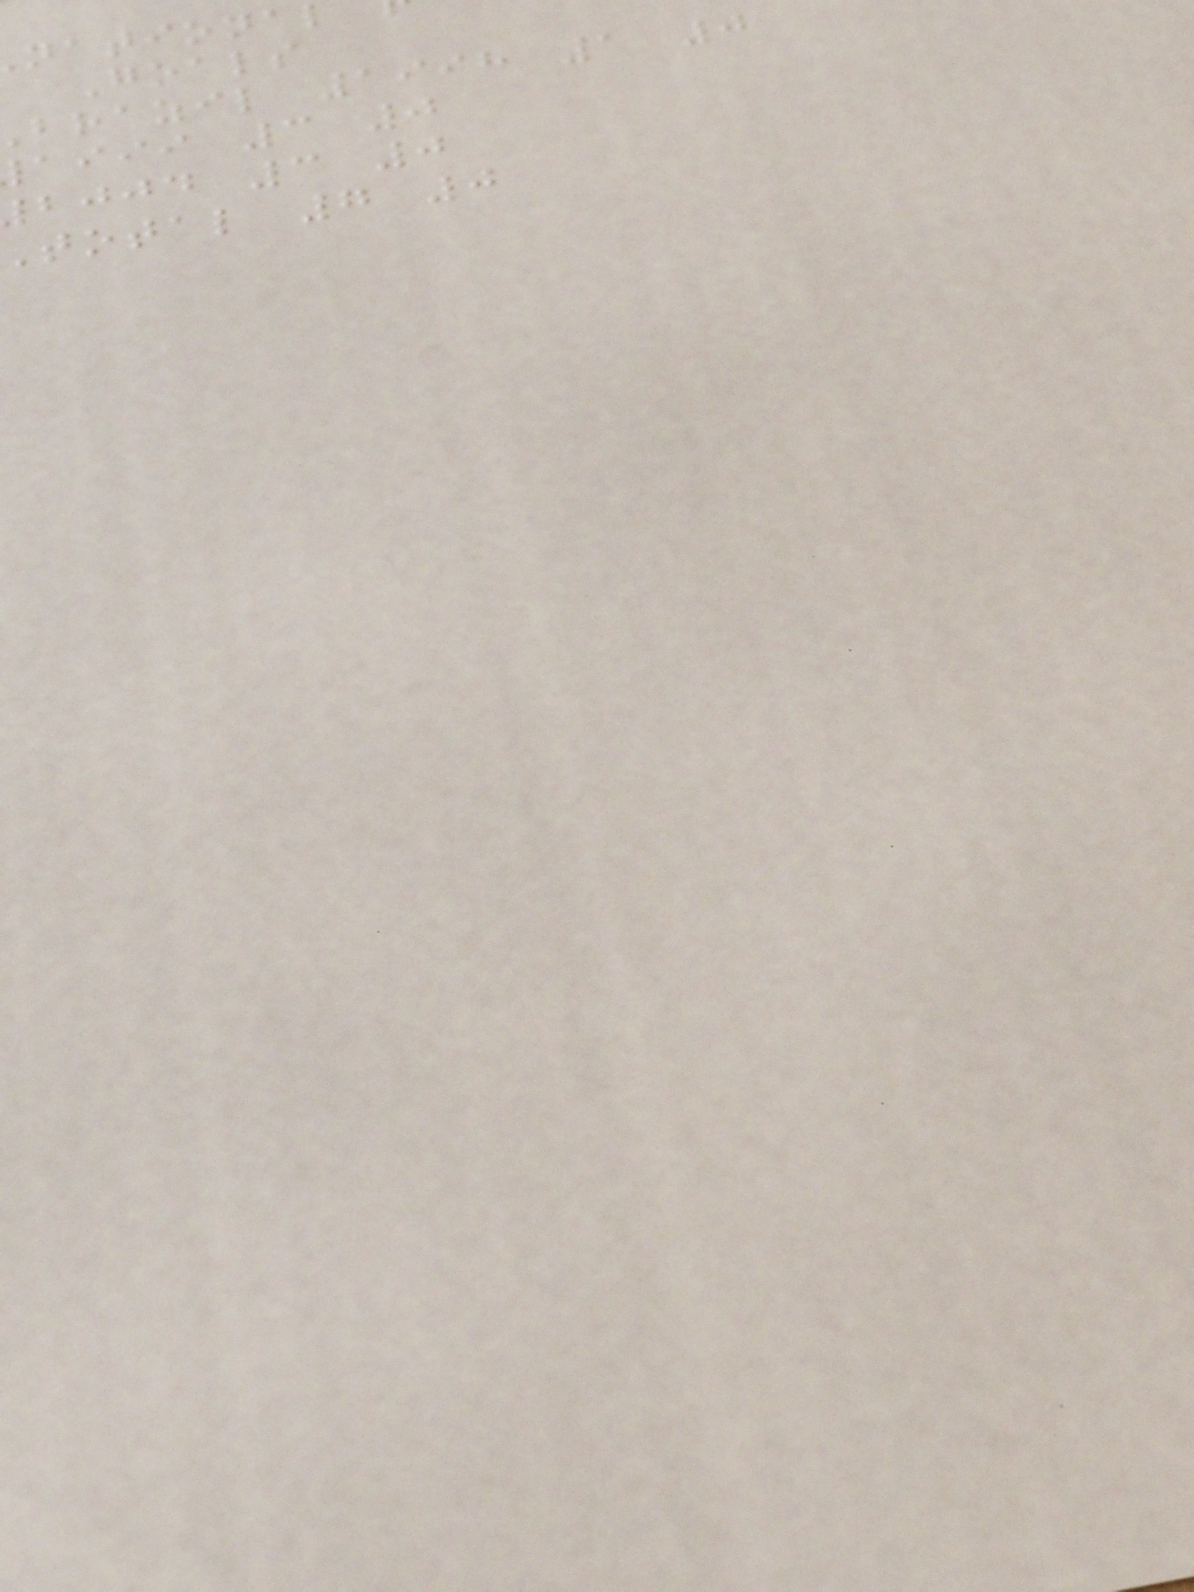Goals
brazil 1998 1 0
aiii 3 0
bjjd 3 0
total 7 0
